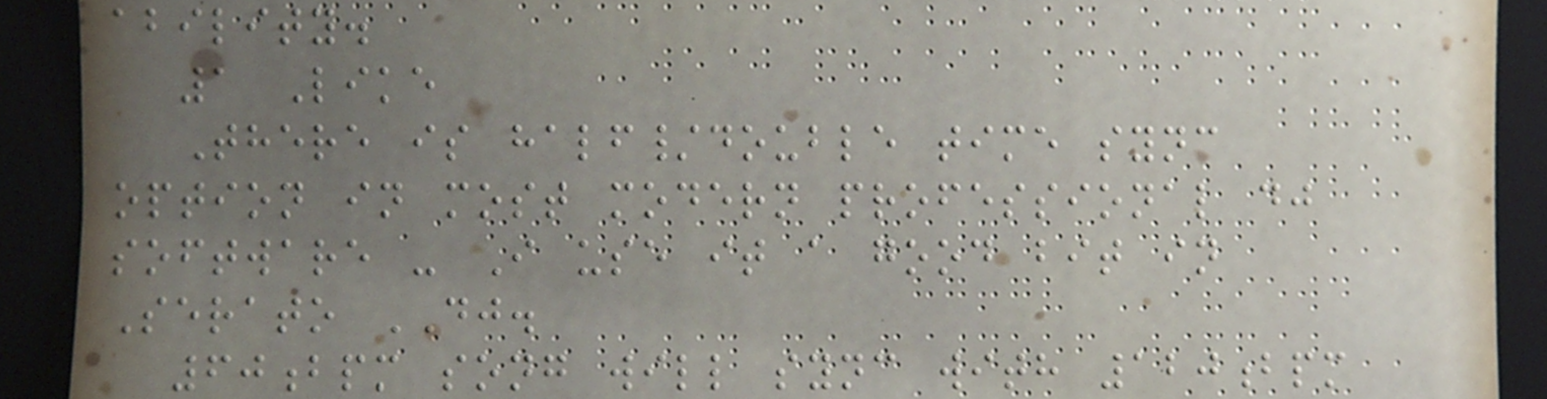ability.
1 Like
There is half/double time sync
option in most modern professional dj
software - I use it a good bit in
Serato DJ.
60bpm song will sync with 120bpm
